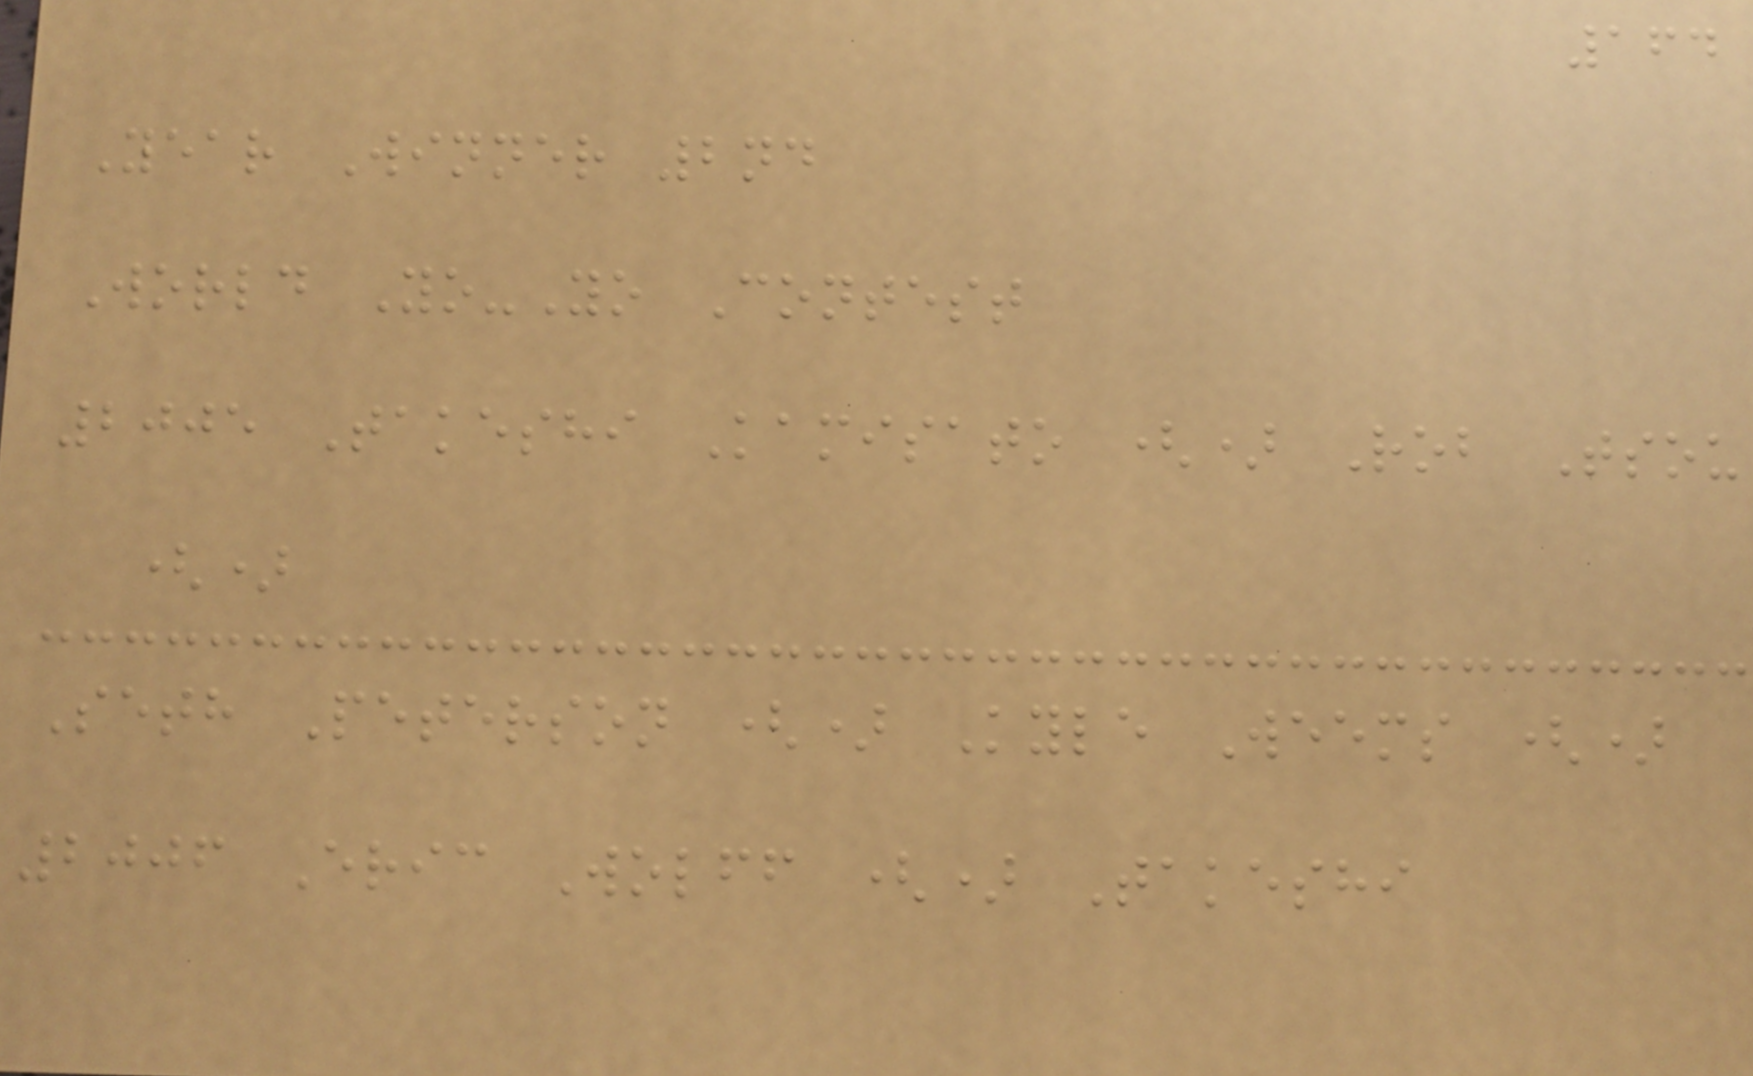164
Year Winner 2nd
World Yo-Yo Contest
2005 Takeshi Kamisato () Rob Tsou
()
Seth Peterson () Kyle Weems ()
2006 Eric Wolff () Takeshi
